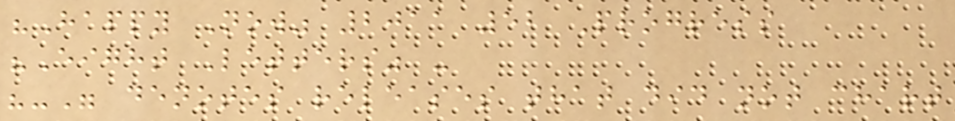"Happy Now" 2011 52 Progress
"Eight Letters" -
"-" denotes releases that did not chart
